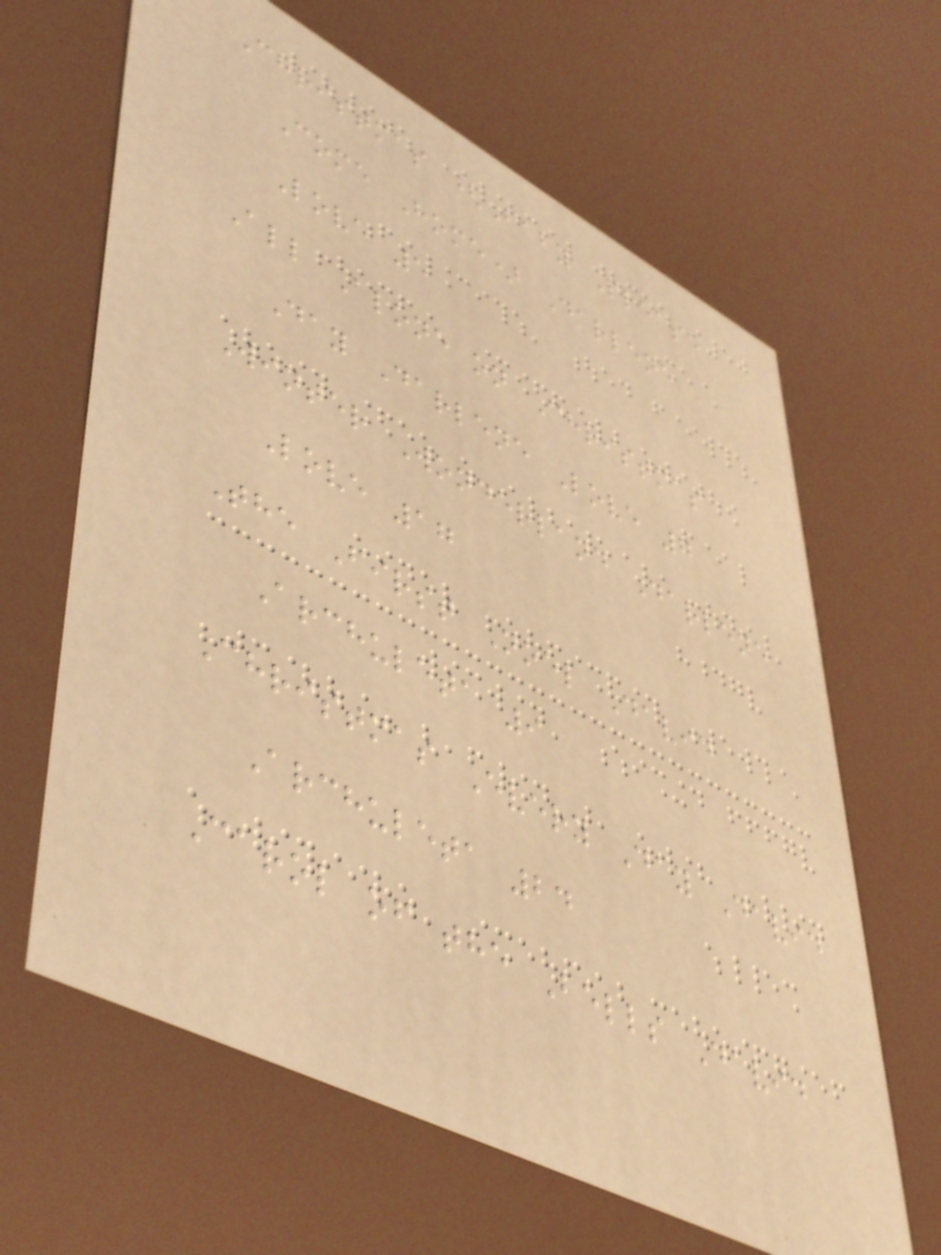Christmas (Baby Please
Come Home) Darlene
Love 5
All Alone on Christmas
Day Darlene Love 7
Winter Wonderland Darlene
Love 17
The First Noel David
Archuleta 9
Christmas Every Day David
Archuleta 24
Carol of the Bells David
